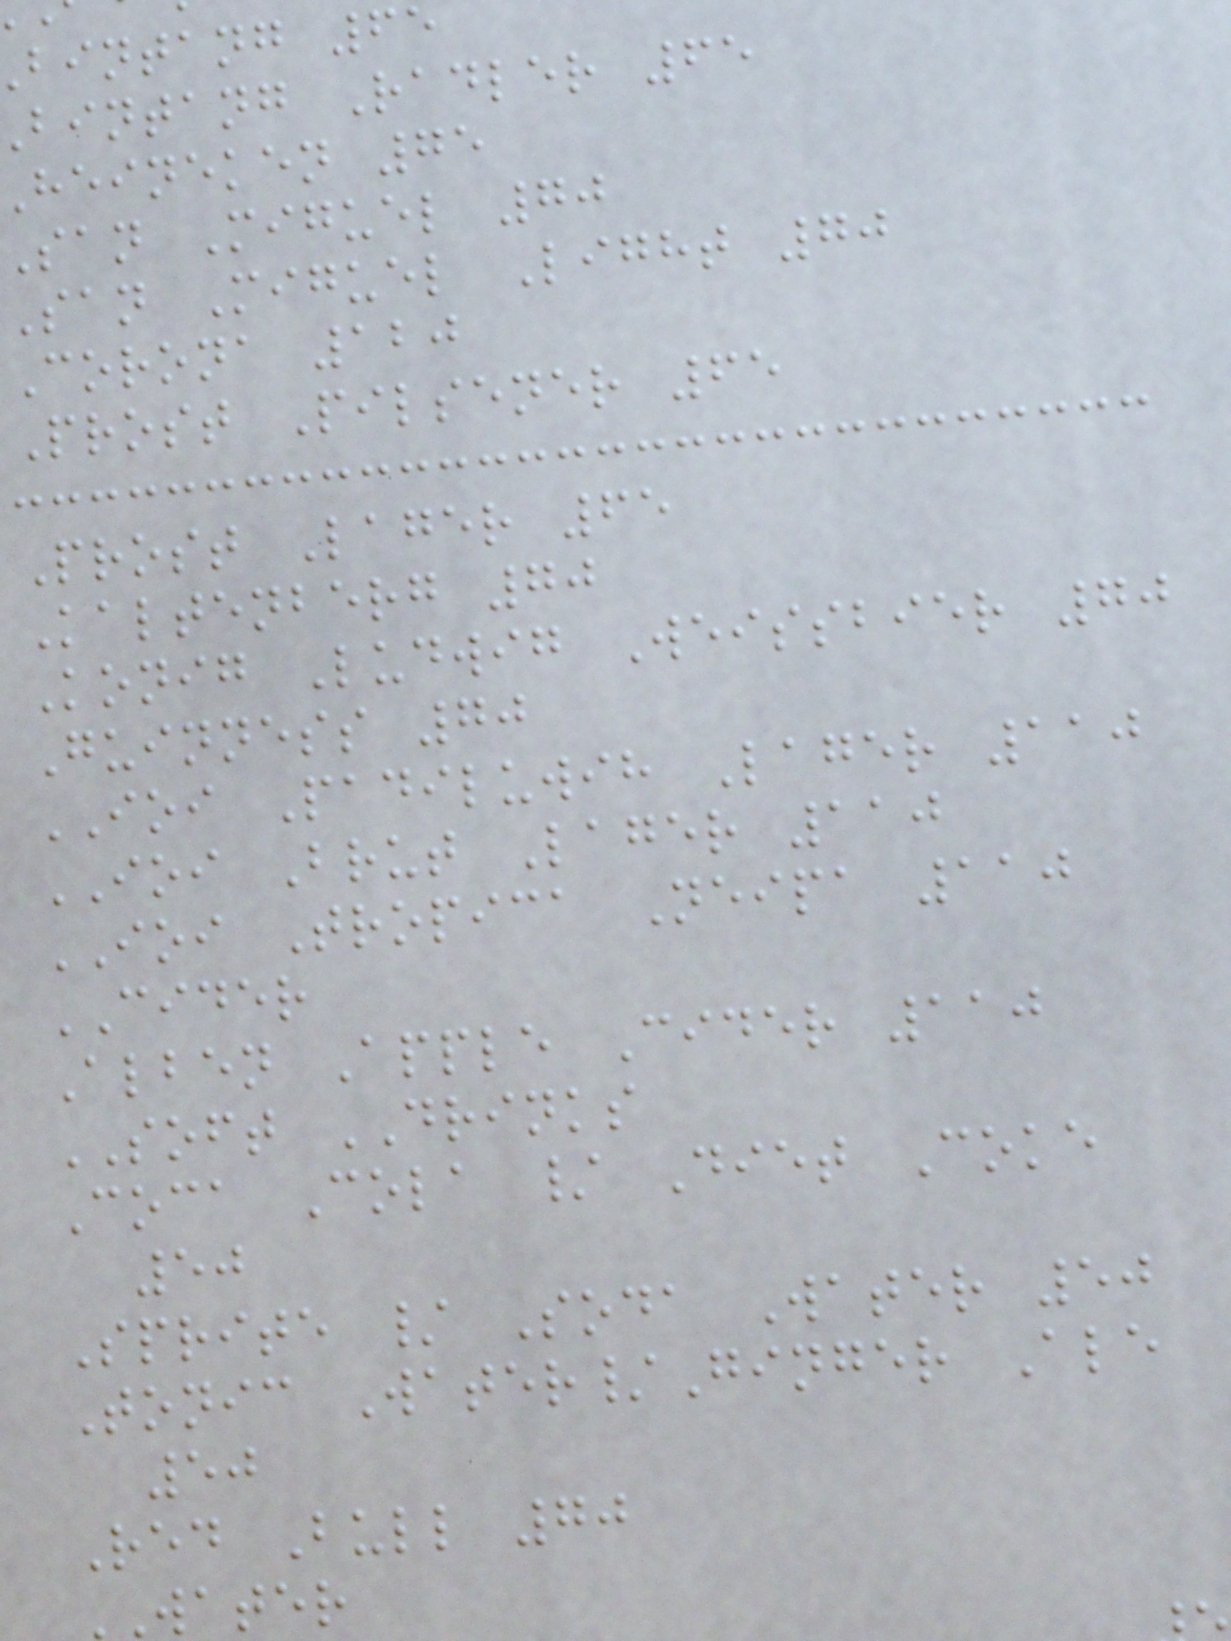bintang 65
bintang Radler 65
heineken 75
san Miguel 70
San Miguel Light 70
Corona 120
Prost Pilsener 65
Prost Lager 65
Kaltenberg 70
Konig Ludwig Weissbier 70
Guinness 70
IOI Padiluwih Lager 110
IOI Brut Lager 110
IOI Tropica Neipa 110
CIDER
Alben Apple Cider 110
SOFT DRINKS
Coca Cola / Diet Coke
50
Sprite / Soda Water 50
Tonic Water/Ginger Ale
50
Red Bull 70
water
